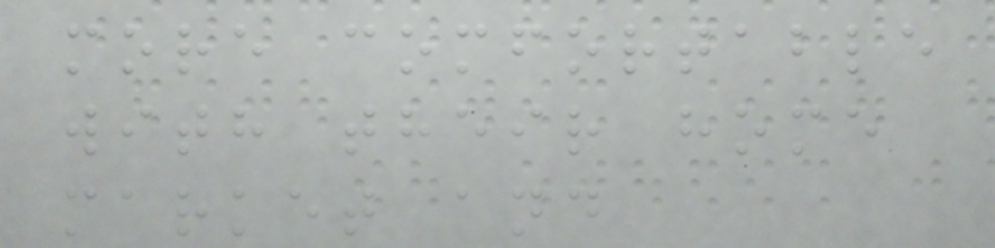more comfortable
with their home
market and
